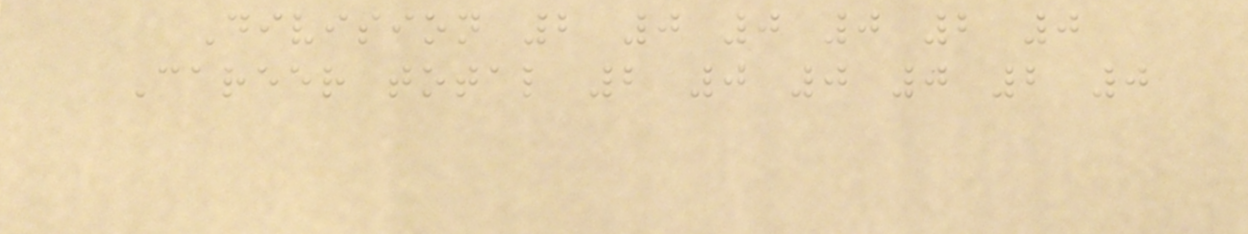Division 2 0 0 0 2 0
Career total 2 0 0 0 2 0
